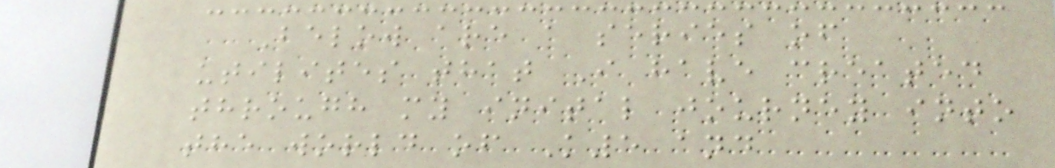Below are a series of
utilites that I have created
through my inital journey into
the world of K5 and
